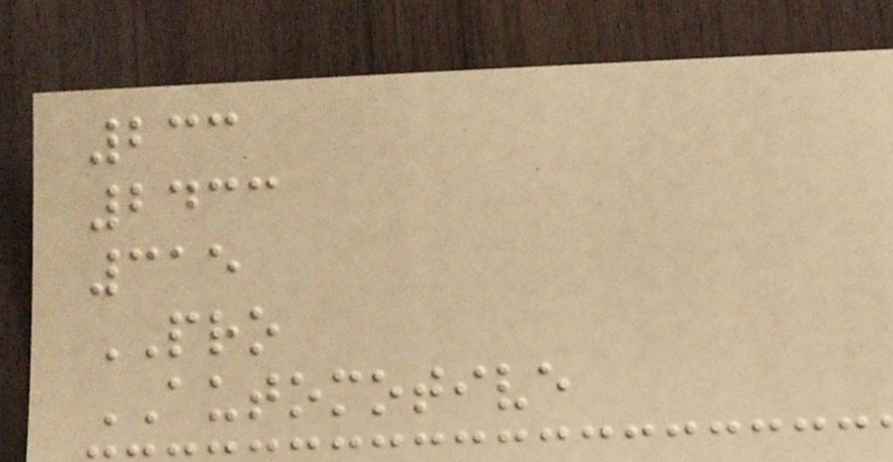233
2433
315
PRO
AUTOMOTIVE
